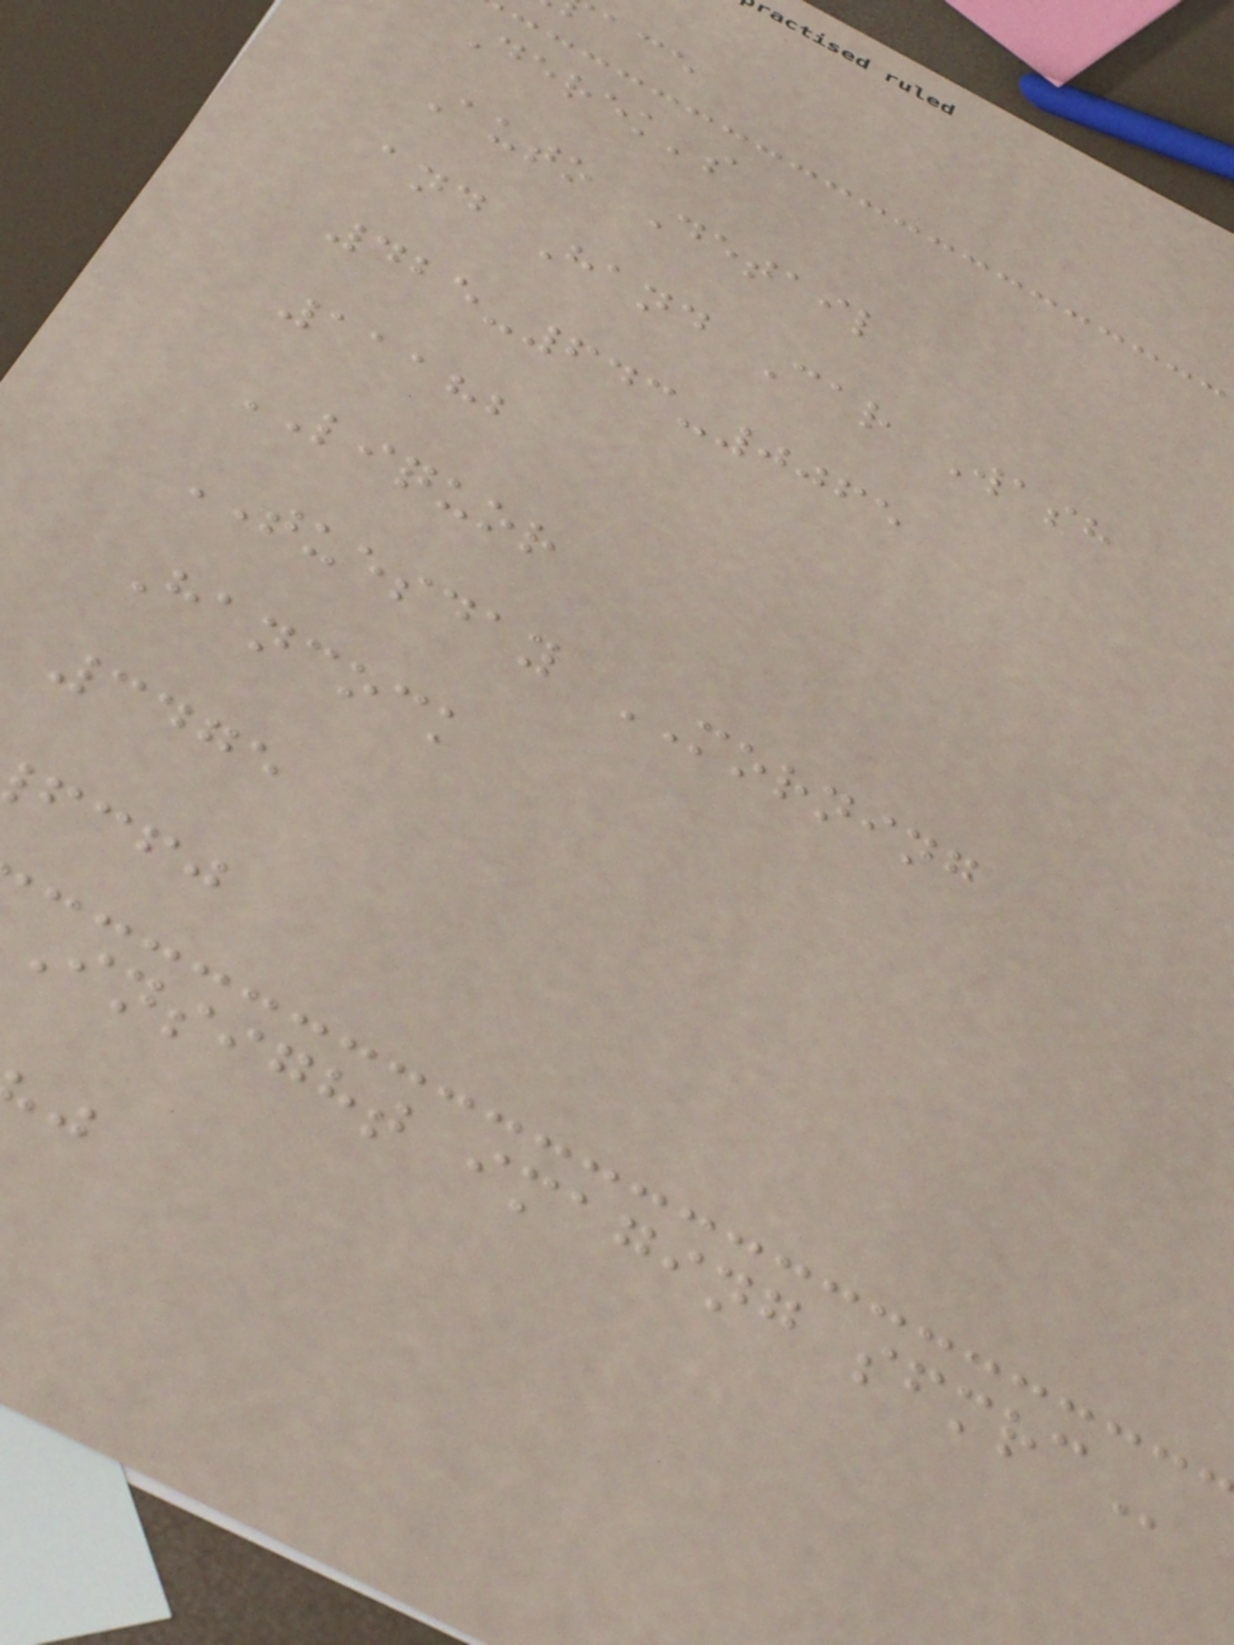Derek's
Auto Detail
and Hand Car Wash
425-643-0065
11182
LIQUOR
TUESDAY MORNING
Hancock
3475
fcfj
insight imaging
